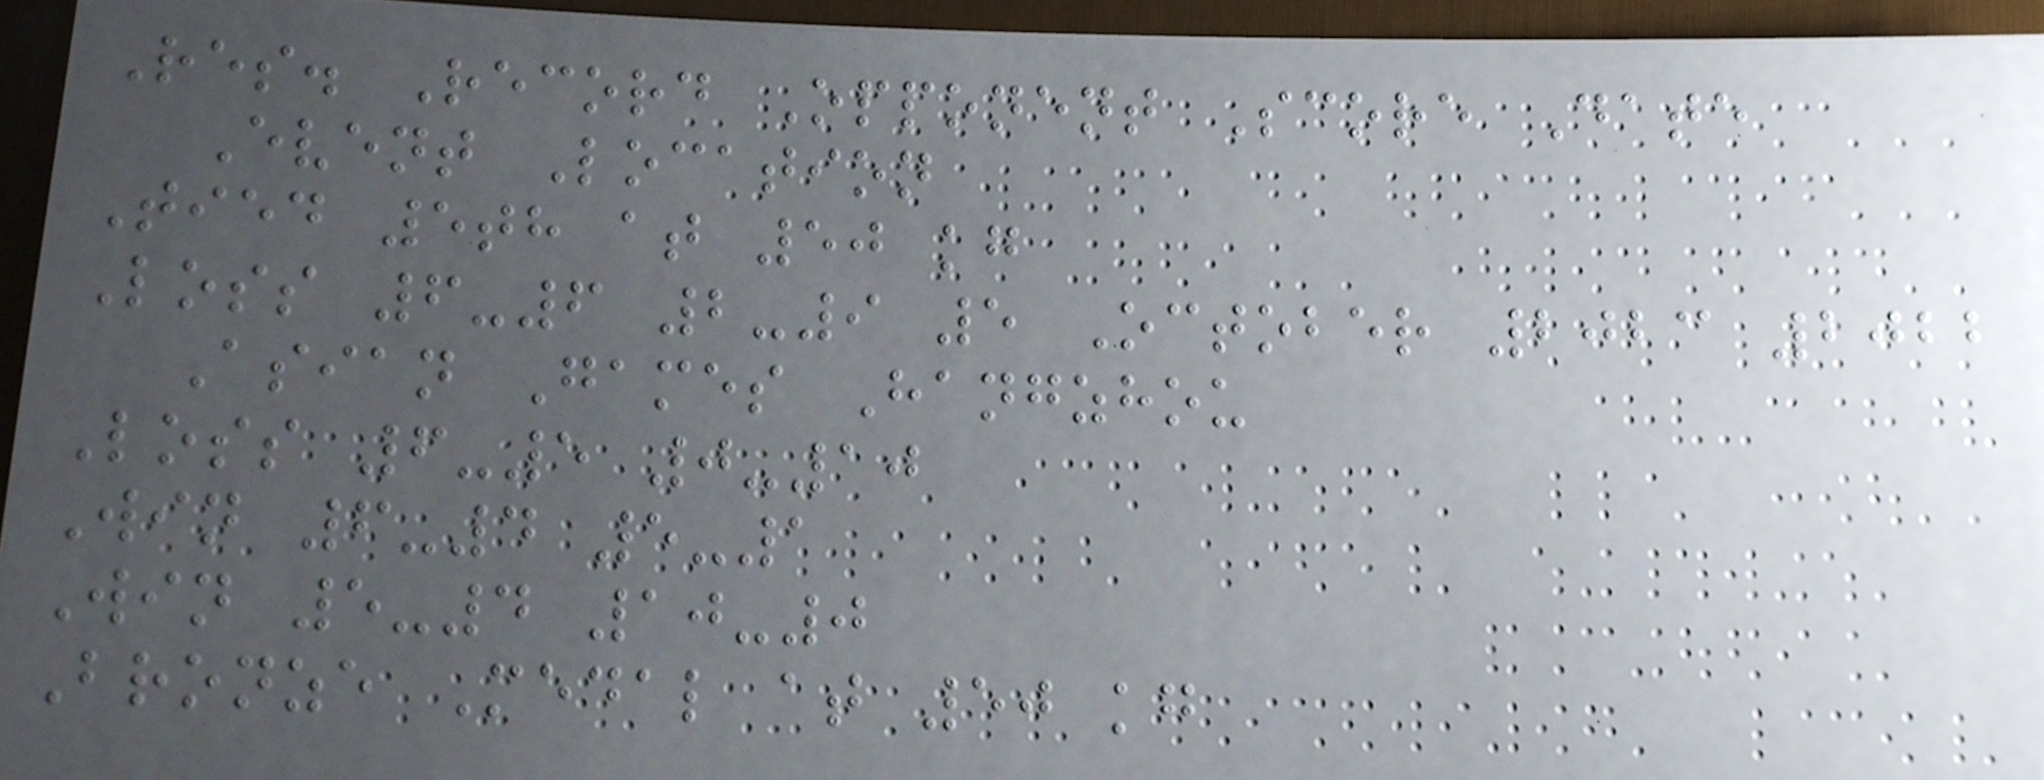Res. Record Opponent Score Date
Event Location
Tied 5th at 50 kg
Loss 6-6 2-9 5 October 2023 2022
Asian Games Hangzhou
Loss 6-5 0-10
Win 6-4 5-1
Win 5-4 10-0
Bronze Medal at 50 kg
